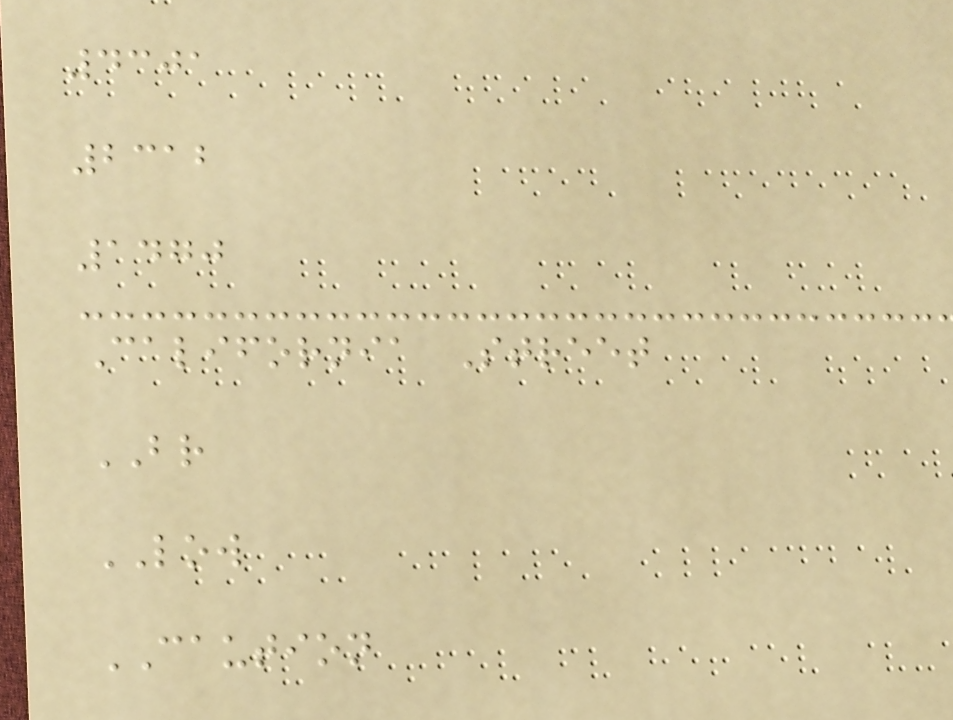4301
2312
1470
California Street
BR
LOW
CAUTION
